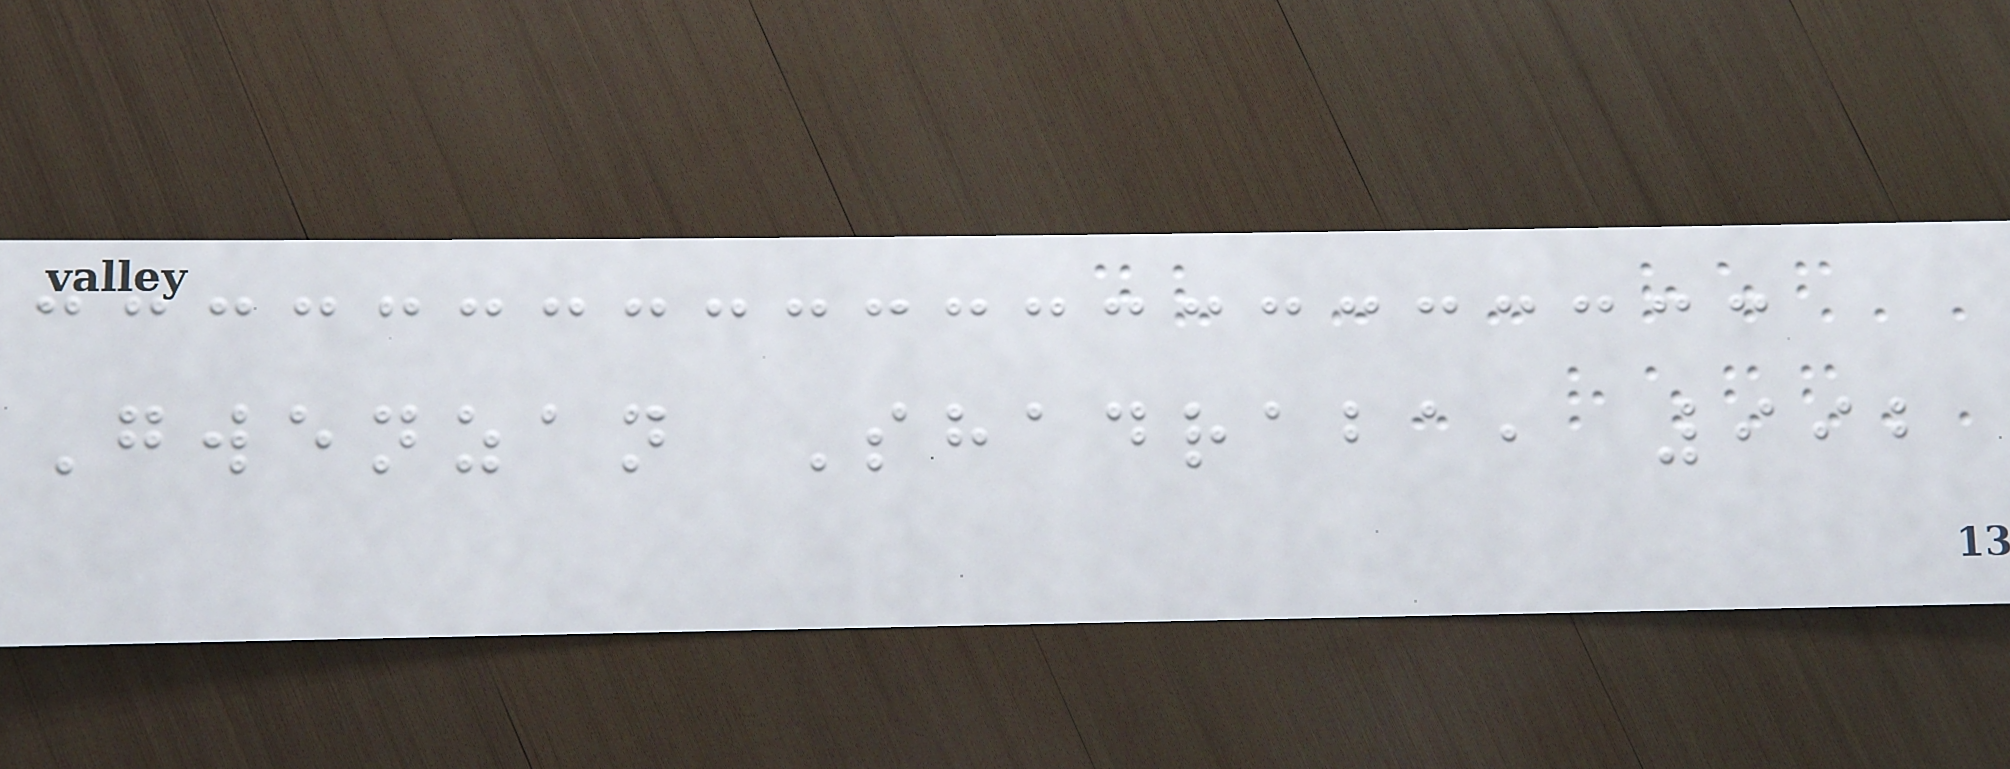Gwenzan Shadraba, 992
